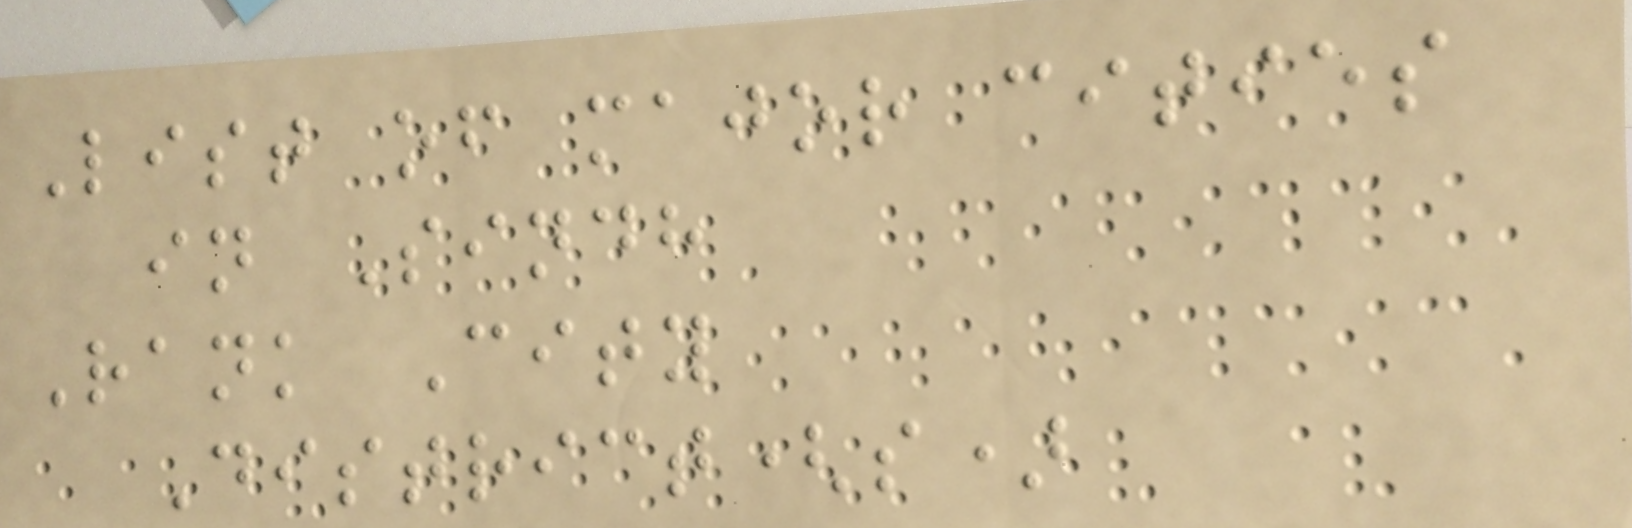List of major cities
in Sindh
Rank City
District(s)
